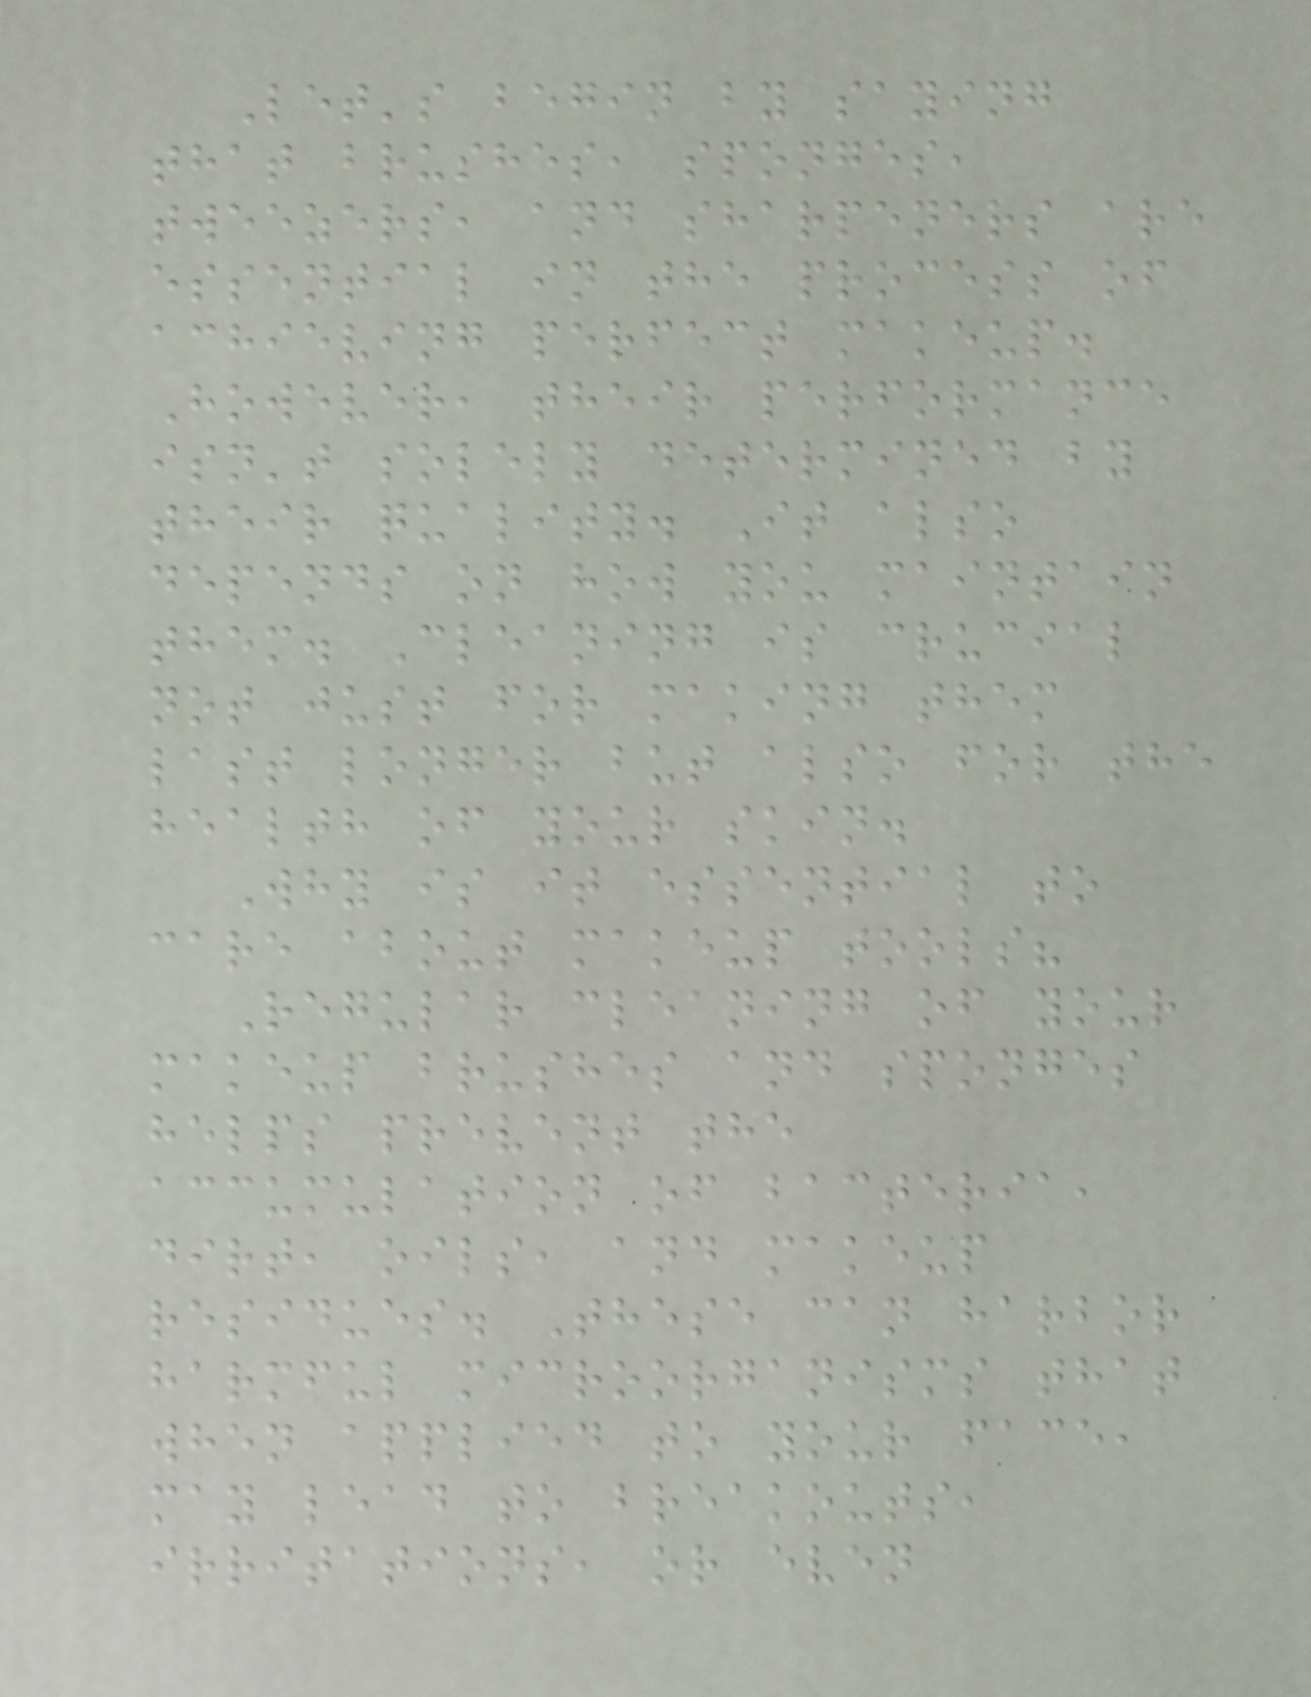Let's begin by saying
that brushes, sponges,
tweezers, and sharpeners are
essential in the process of
achieving perfect makeup.
However, their performance
isn't solely determined by
their quality. It also
depends on how you maintain
them. Cleaning is crucial
not just for making them
last longer but also for the
health of your skin.
Why is it essential to
care about makeup tools?
Regular cleaning of your
makeup brushes and sponges
helps prevent the
accumulation of bacteria,
dirt, oils, and makeup
residues. These can harbor
harmful microorganisms that
when applied to your face,
may lead to breakouts,
irritations, or even
